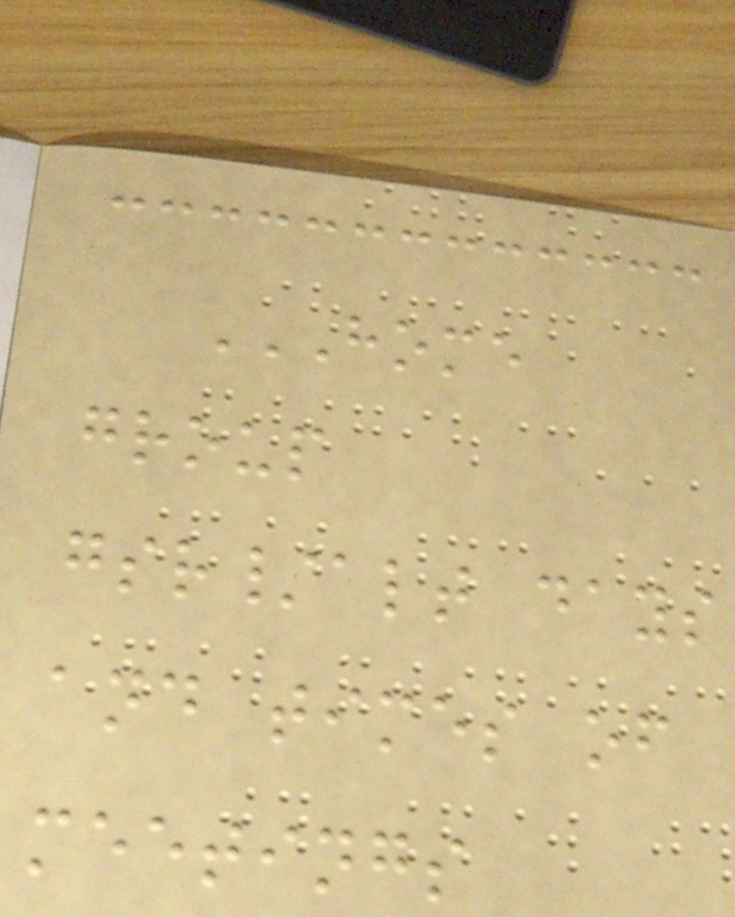HOME
GROUP
GSR/ALT DAYS
AND TIMES OF
MEETINGS
